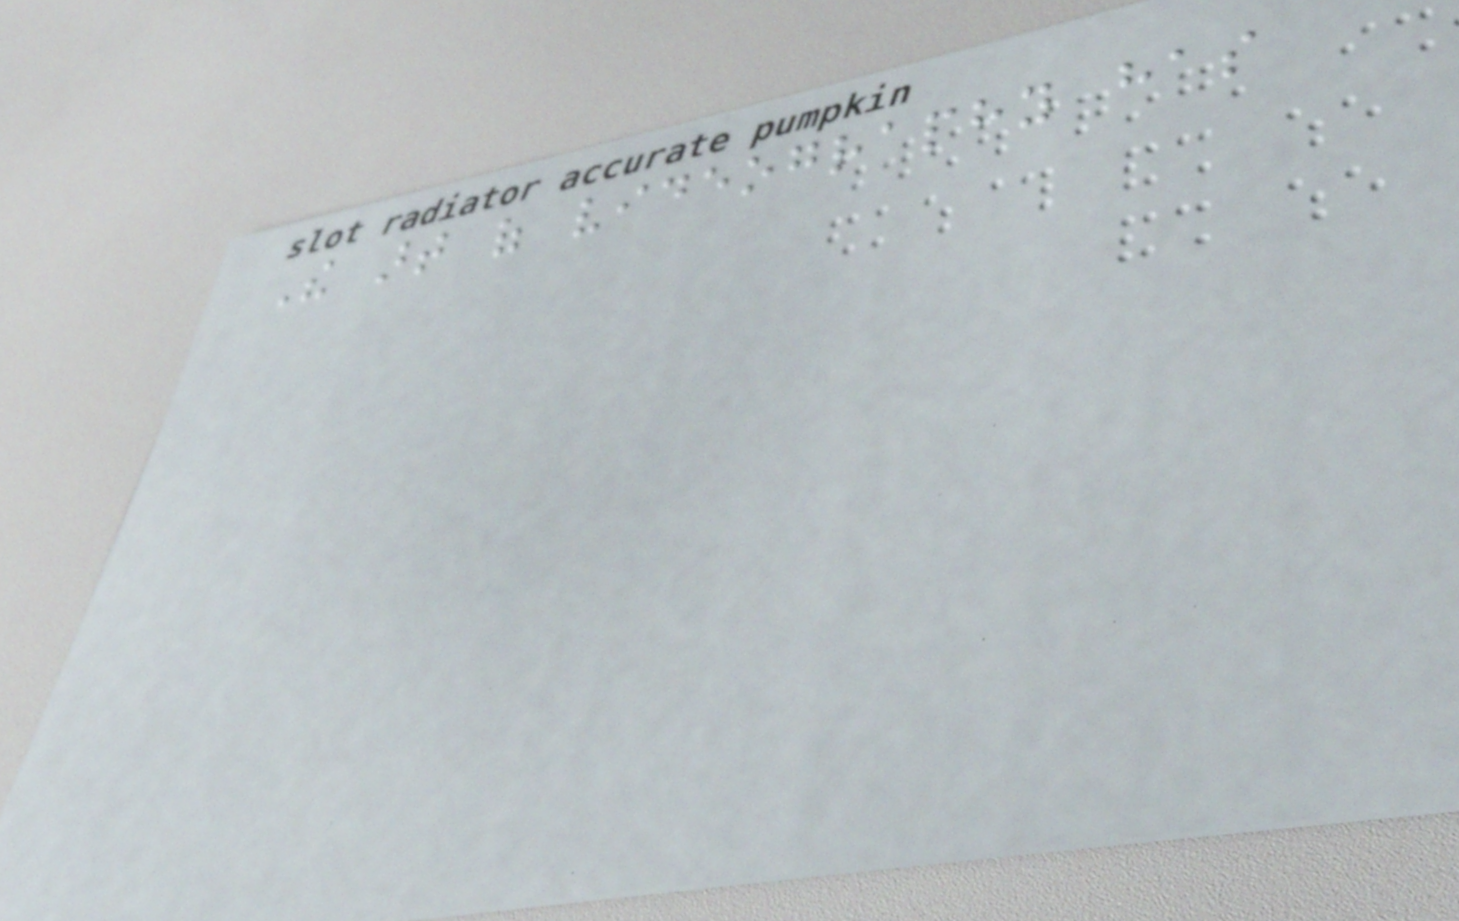The art of videography has
